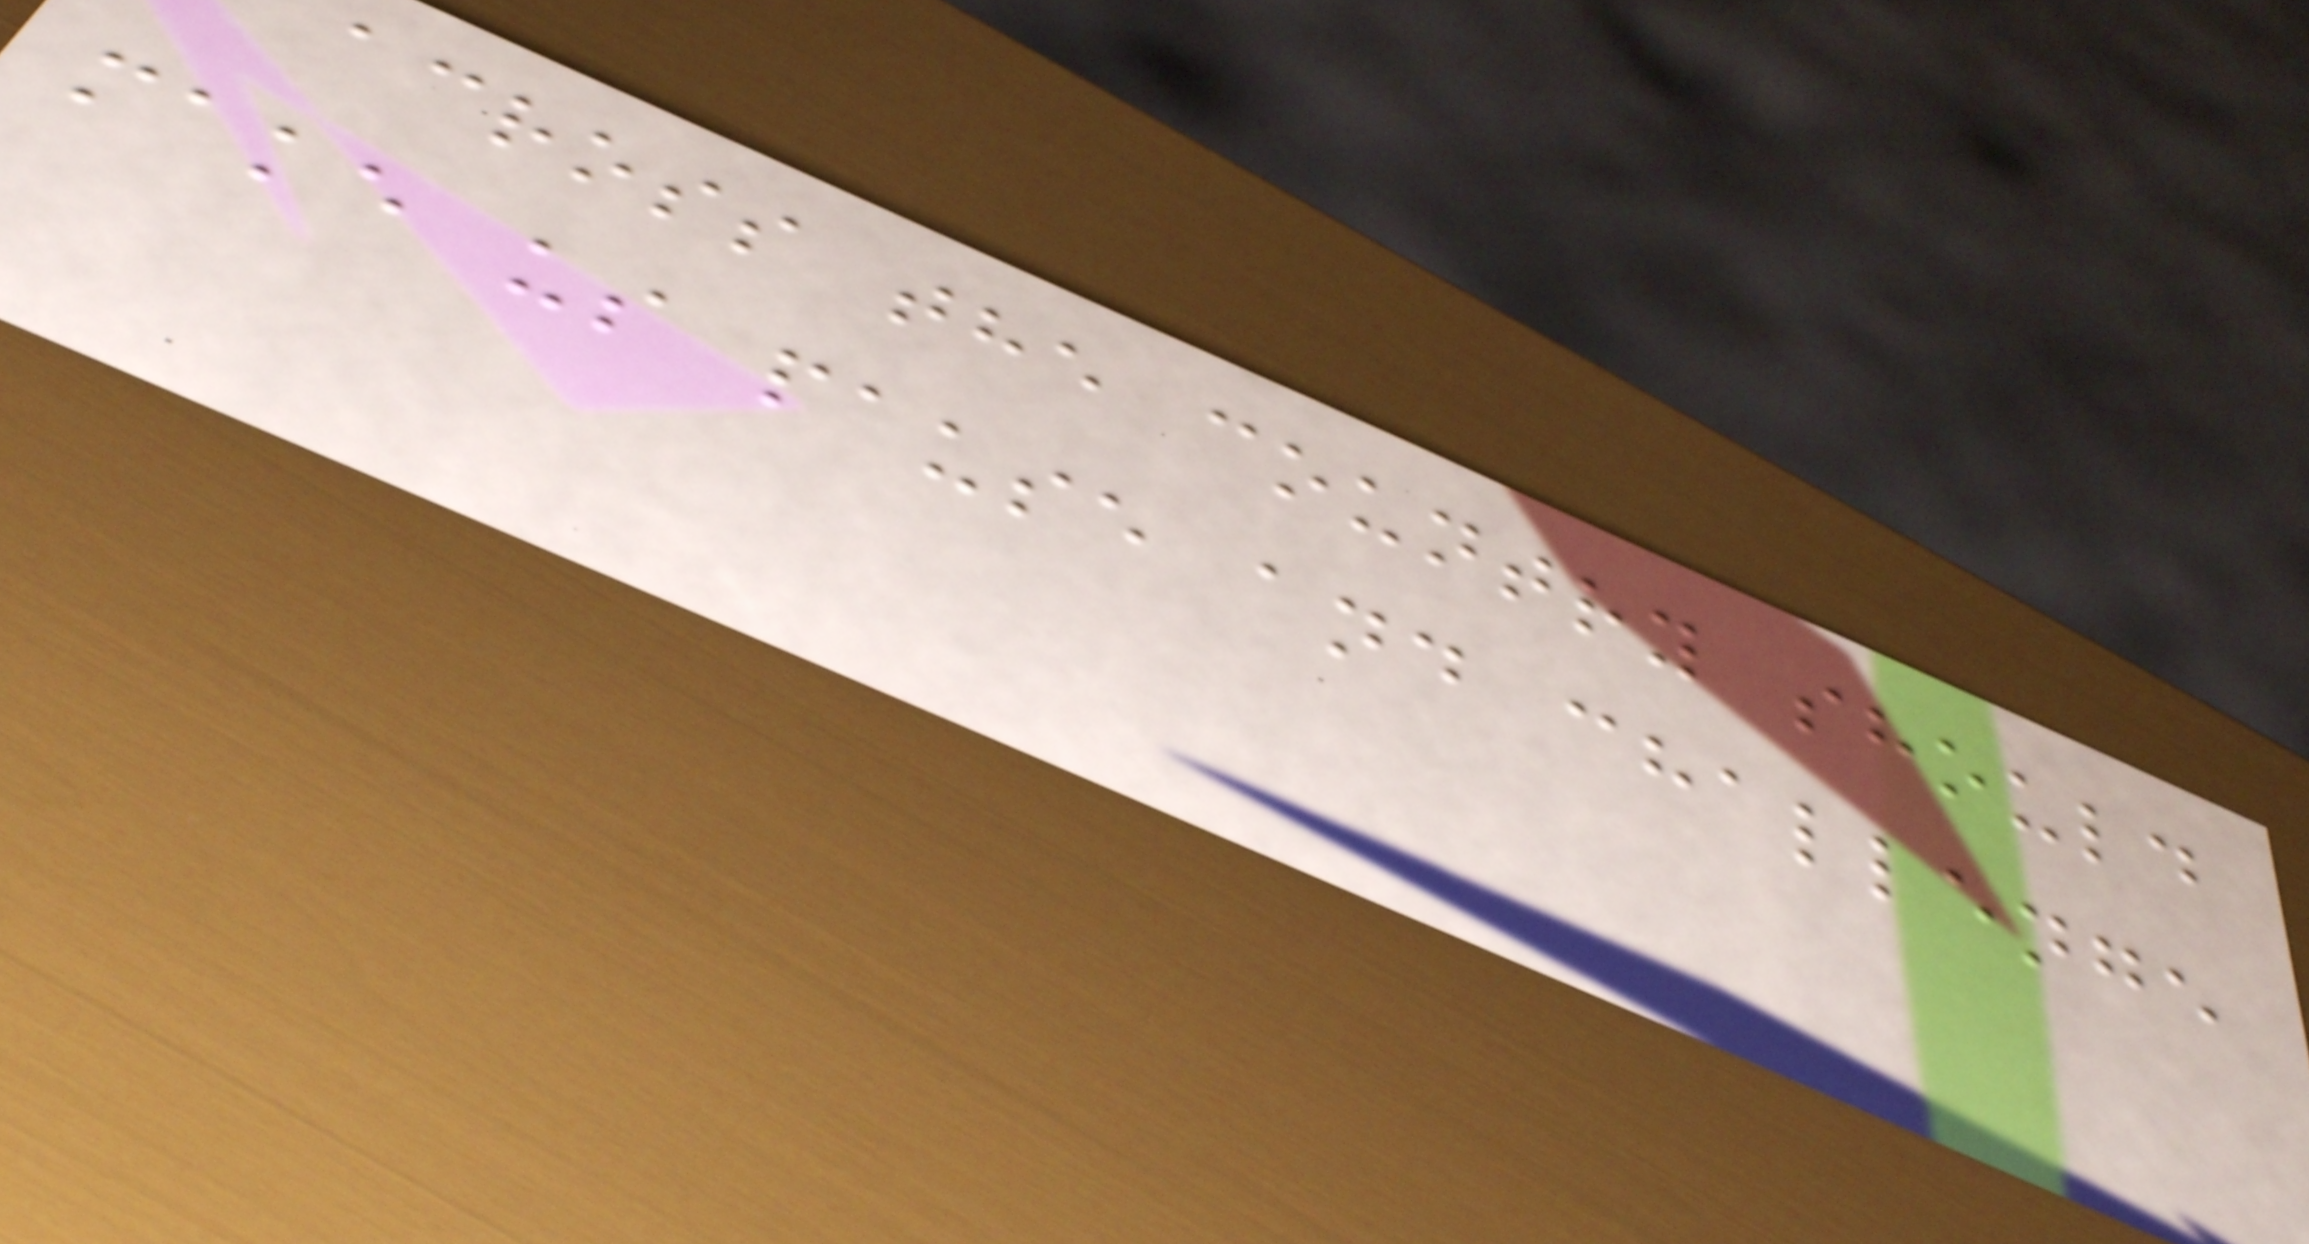across the country should
make us pause and challenge
